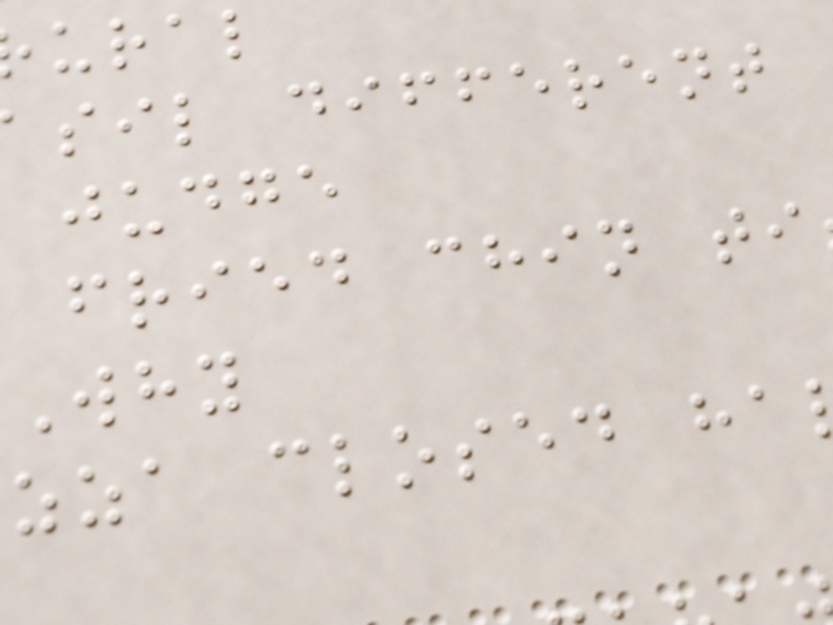ural
sil different
judge
fried chin ti
Why
zza closed ha
